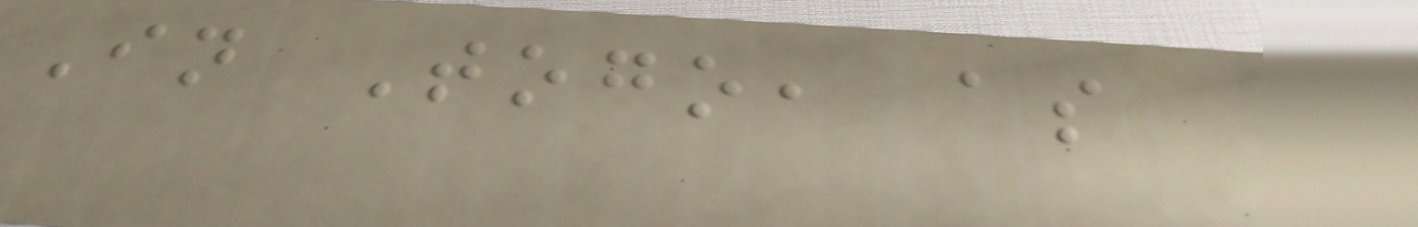In Togo, as
